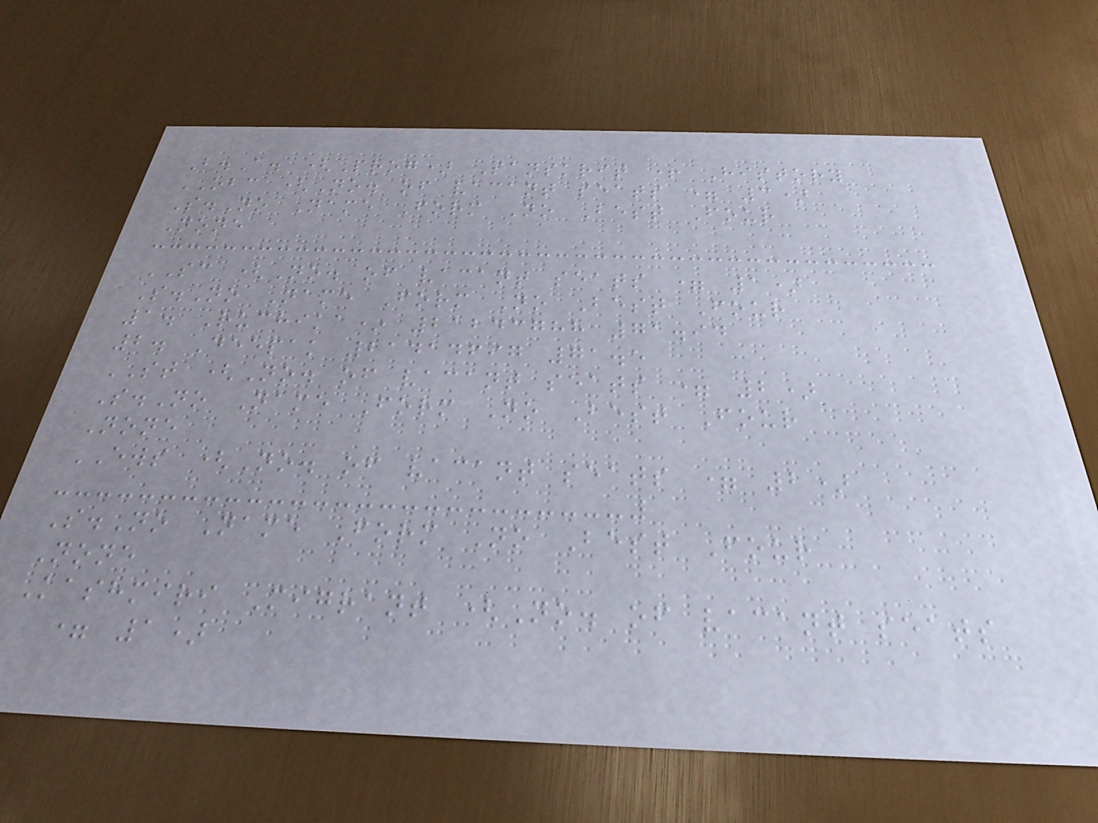B.A. (Prog) Sanskrit + History
OBC (No. of vacant seats = 3)
S.No Name Form No Best Four
None
SC (No. of vacant seats = 1)
S.No Name Form No Best Four
1. Ruchika* 21243788 71.94
2. Deepak 21414697 71.5
ST (No. of vacant seats = 2)
S.No Name Form No Best Four
None
EWS (No. of vacant seats = 2)
S.No Name Form No Best Four
None
Kashmiri Migrant (No. of vacant seats
= 1)
